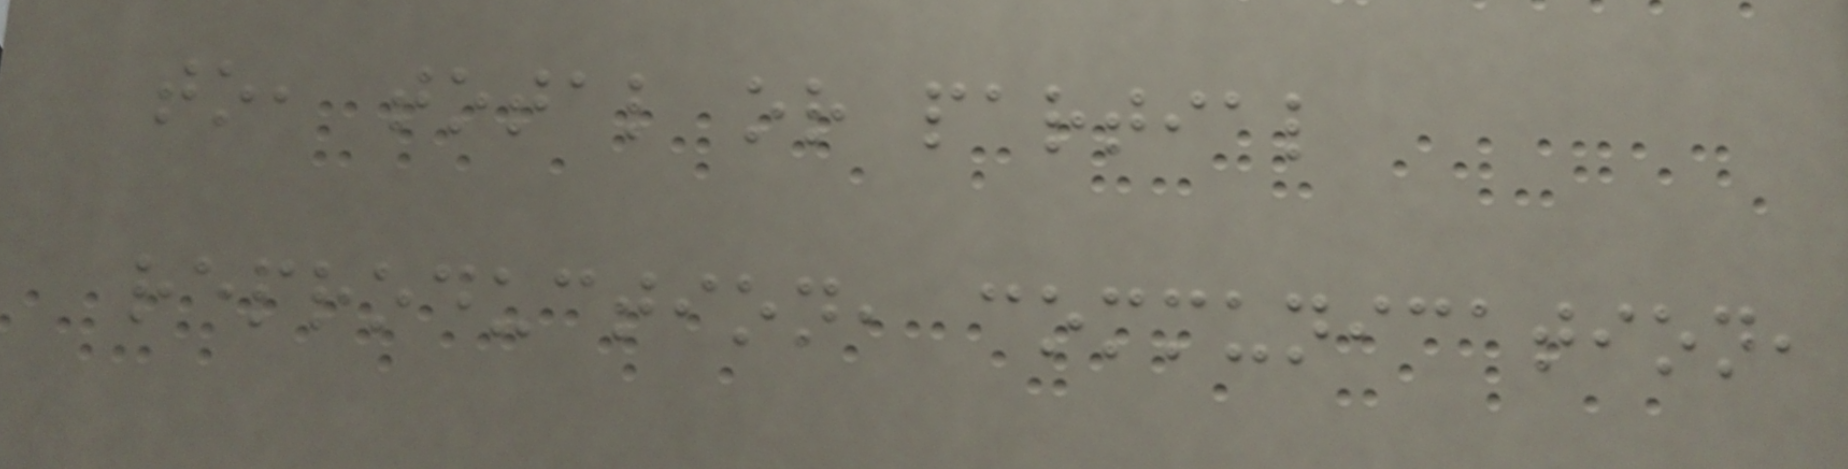to, total or partial
reproduction, communication,
